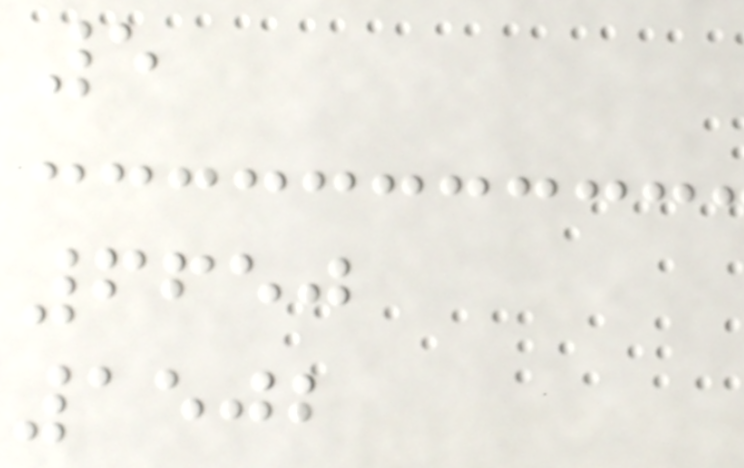5
6650
1502
